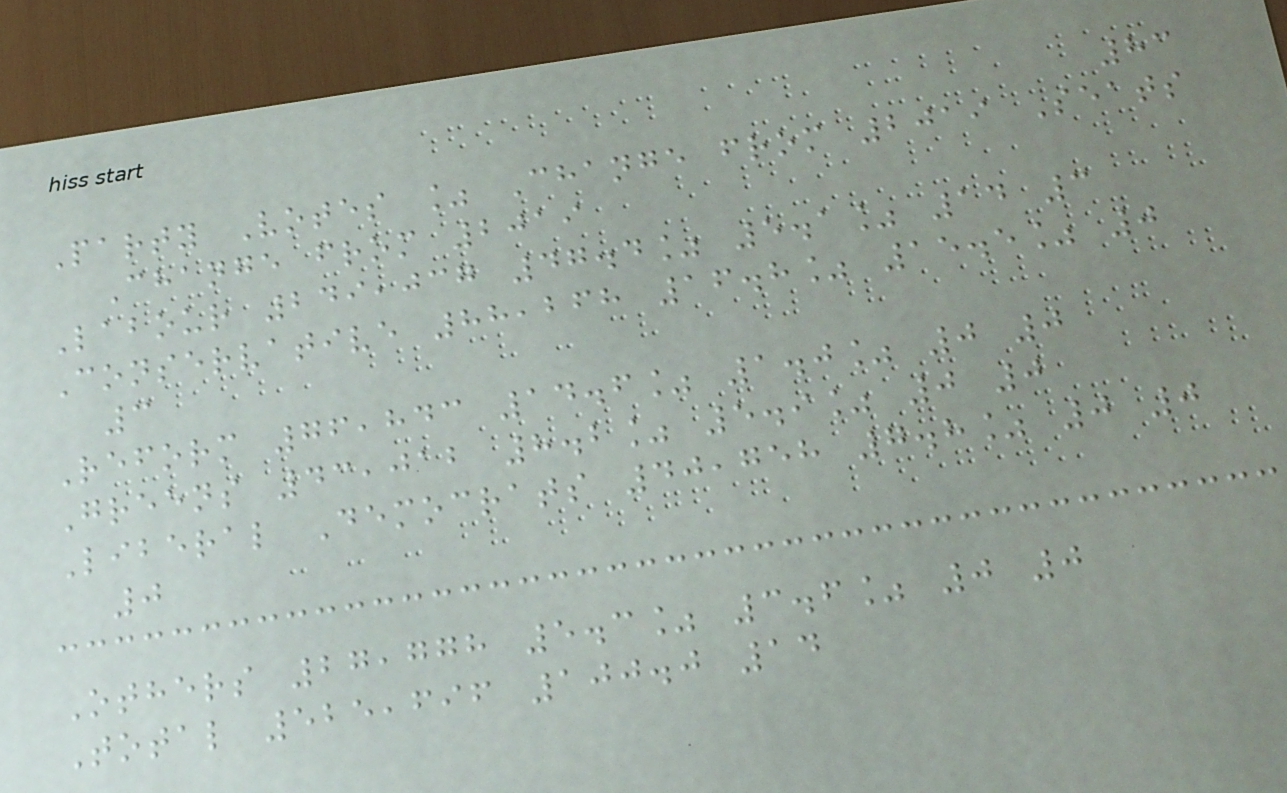83
Party Votes % Change from 2019 Seats
Change from 2019
Labour 249,037 47.4% 5.1% 14 3
Conservative 88,268 16.8% 15.5% 0
3
Reform 76,843 14.6% 1.0% 0 0
Greens 43,012 8.2% 5.9% 0 0
Liberal Democrats 40,758 7.8% 0 0
0
Others 27,778 5.3% 3.6% 0 0
Total 525,696 100.0 14
